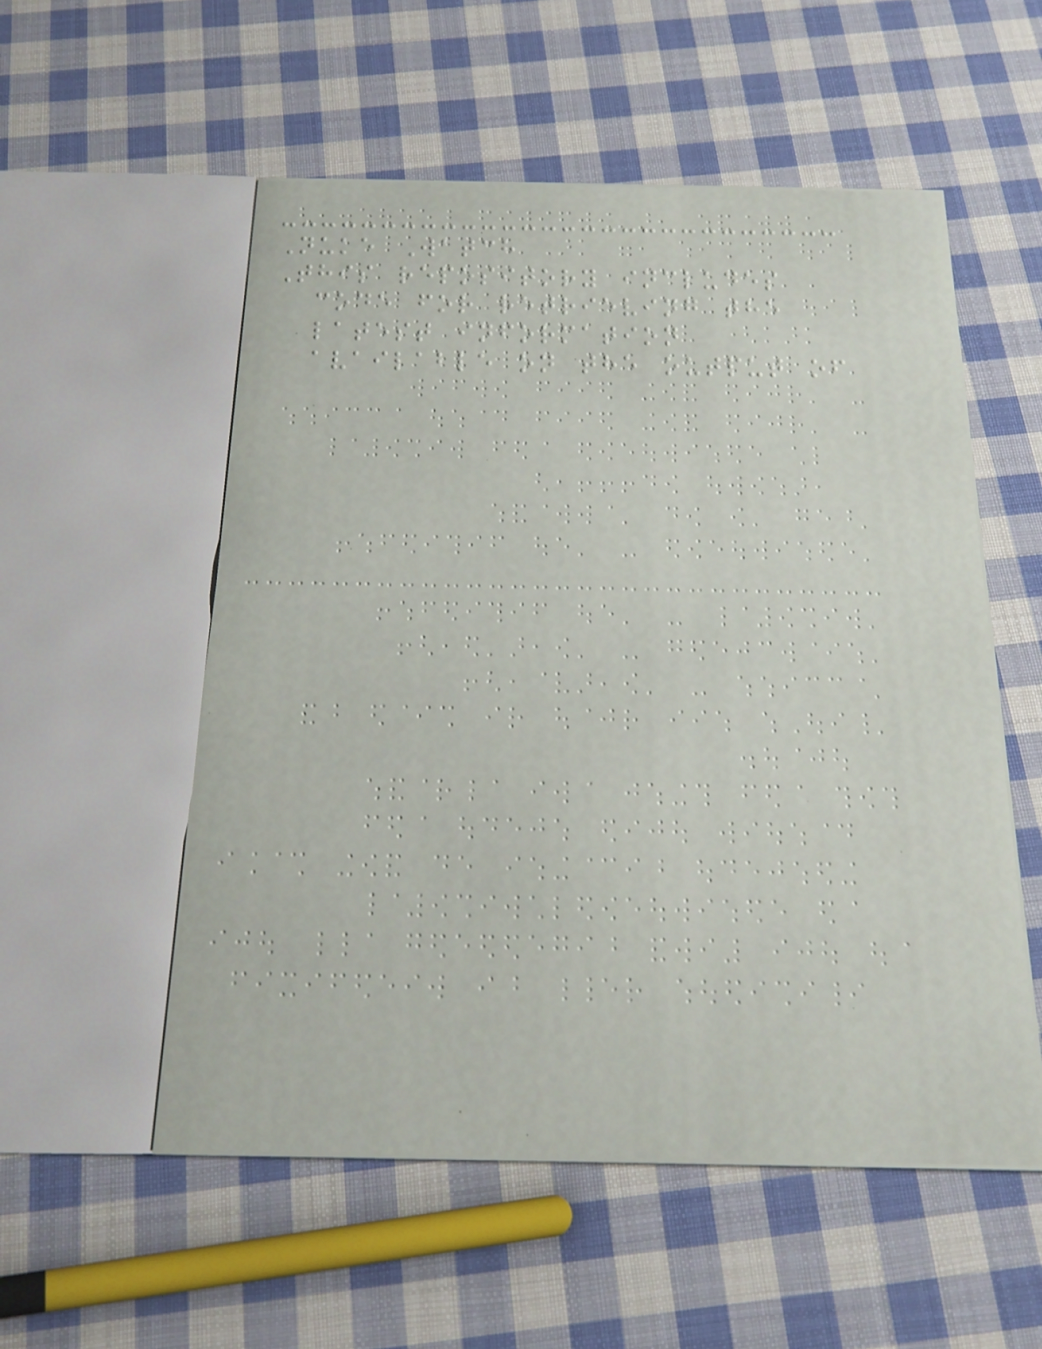Nuke Watch
This repository includes
code for retrieving the
latest information
available on the output of
